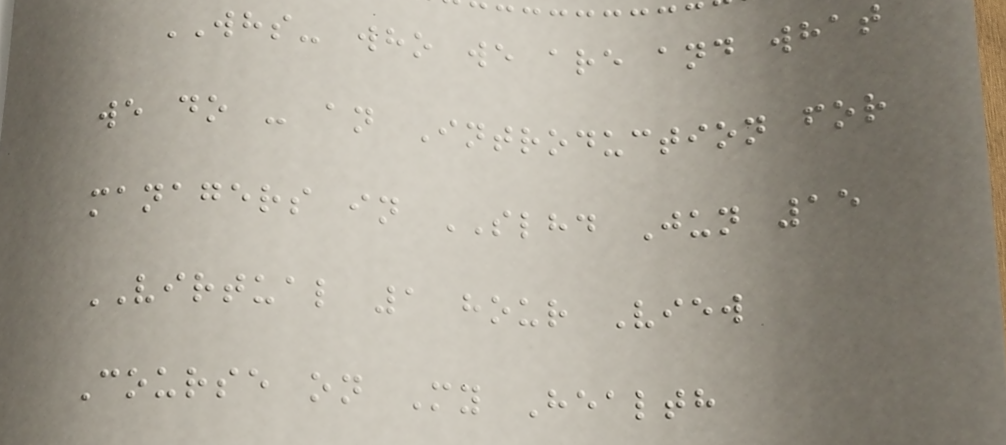WHS- who we are and what
we do - an Introduction for
managers in SLHD Jun 15
VIRTUAL 1 hour View
Course on My Health
